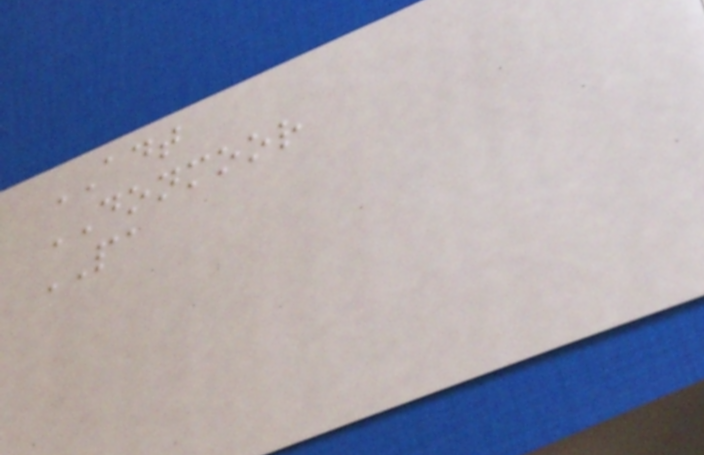ADT
DONMOOR
PA
